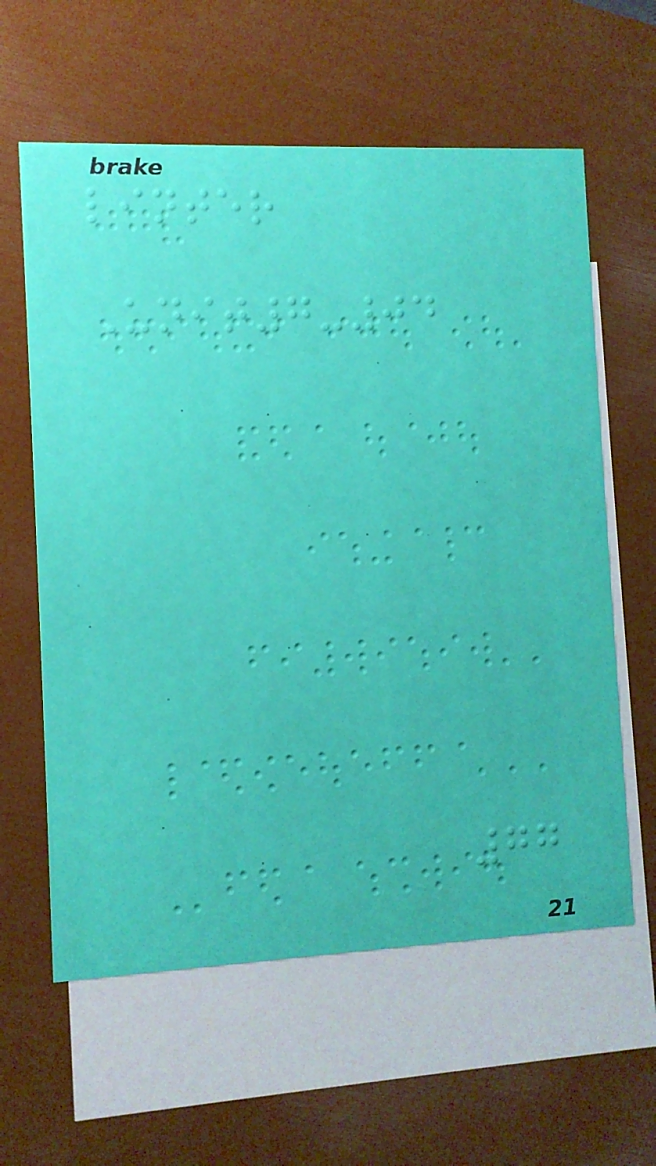linter
Unit7-04
77
